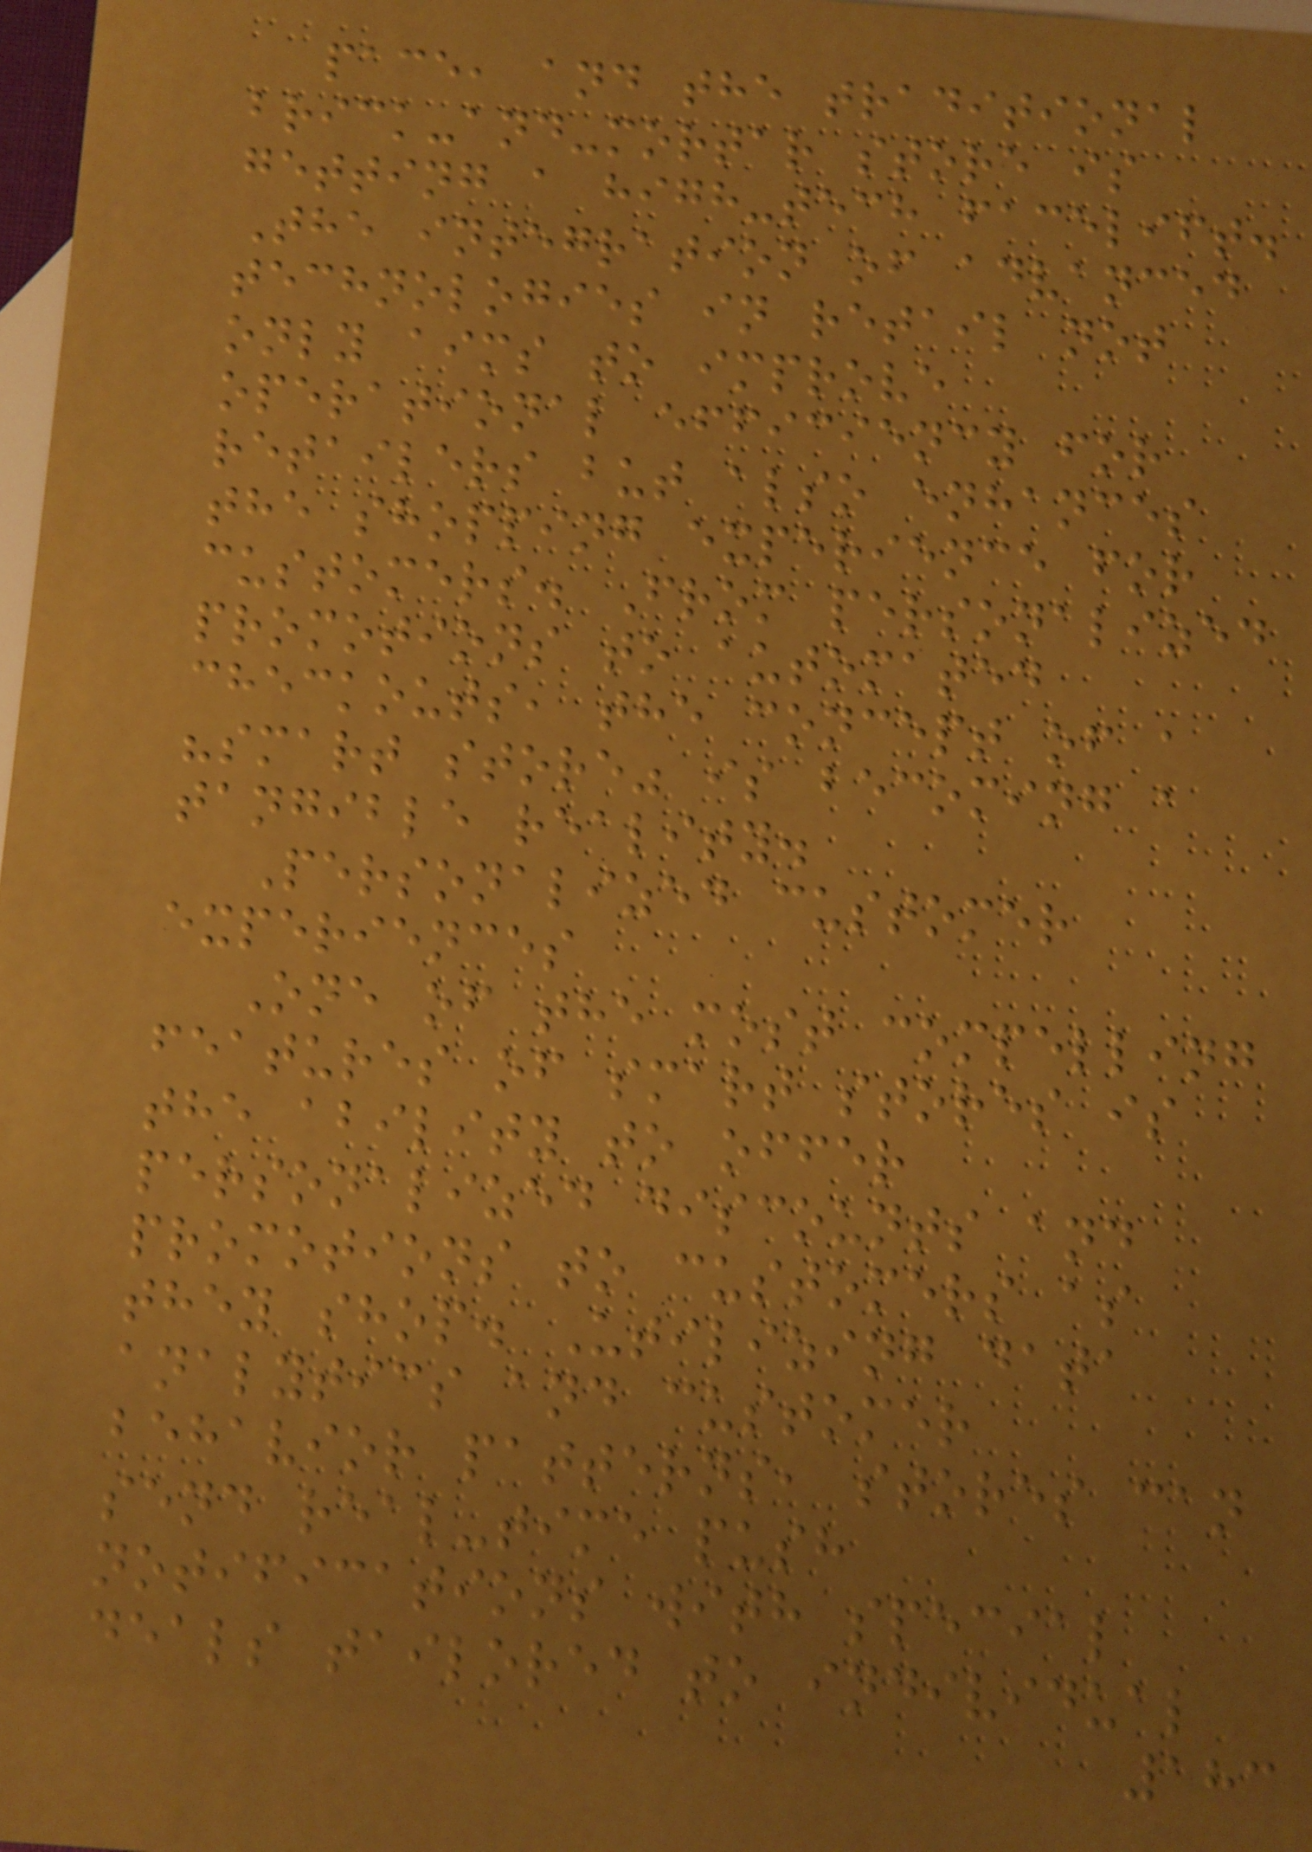pace, and the traditional
brick-and-mortar store is
getting a high-tech facelift.
The integration of advanced
technologies in retail not
only aims to improve
operational efficiency for
retailers but also enhances
the shopping experience for
customers. From personalized
promotions to automated
checkouts, the concept of a
"smart store" is becoming a
tangible reality.
Personalized customer
experiences
One of the most compelling
features of smart stores is
the ability to offer
personalized discounts and
promotions to customers as
they shop. Utilizing data
analytics and customer
behavior patterns, stores can
send real-time push
notifications with special
deals tailored to individual
183
